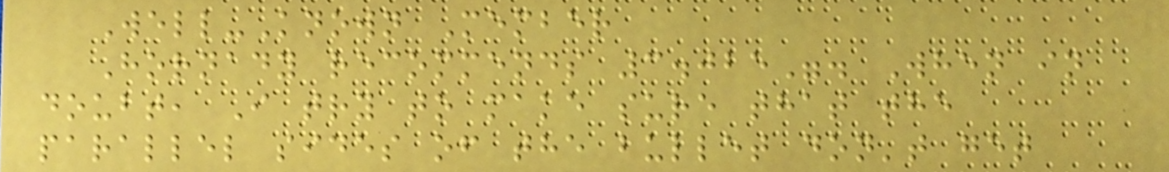Well-Known Member
Hornady recommends 3.025". When in
doubt, I try to make sure that the
parallel sides of the bullet don't get
